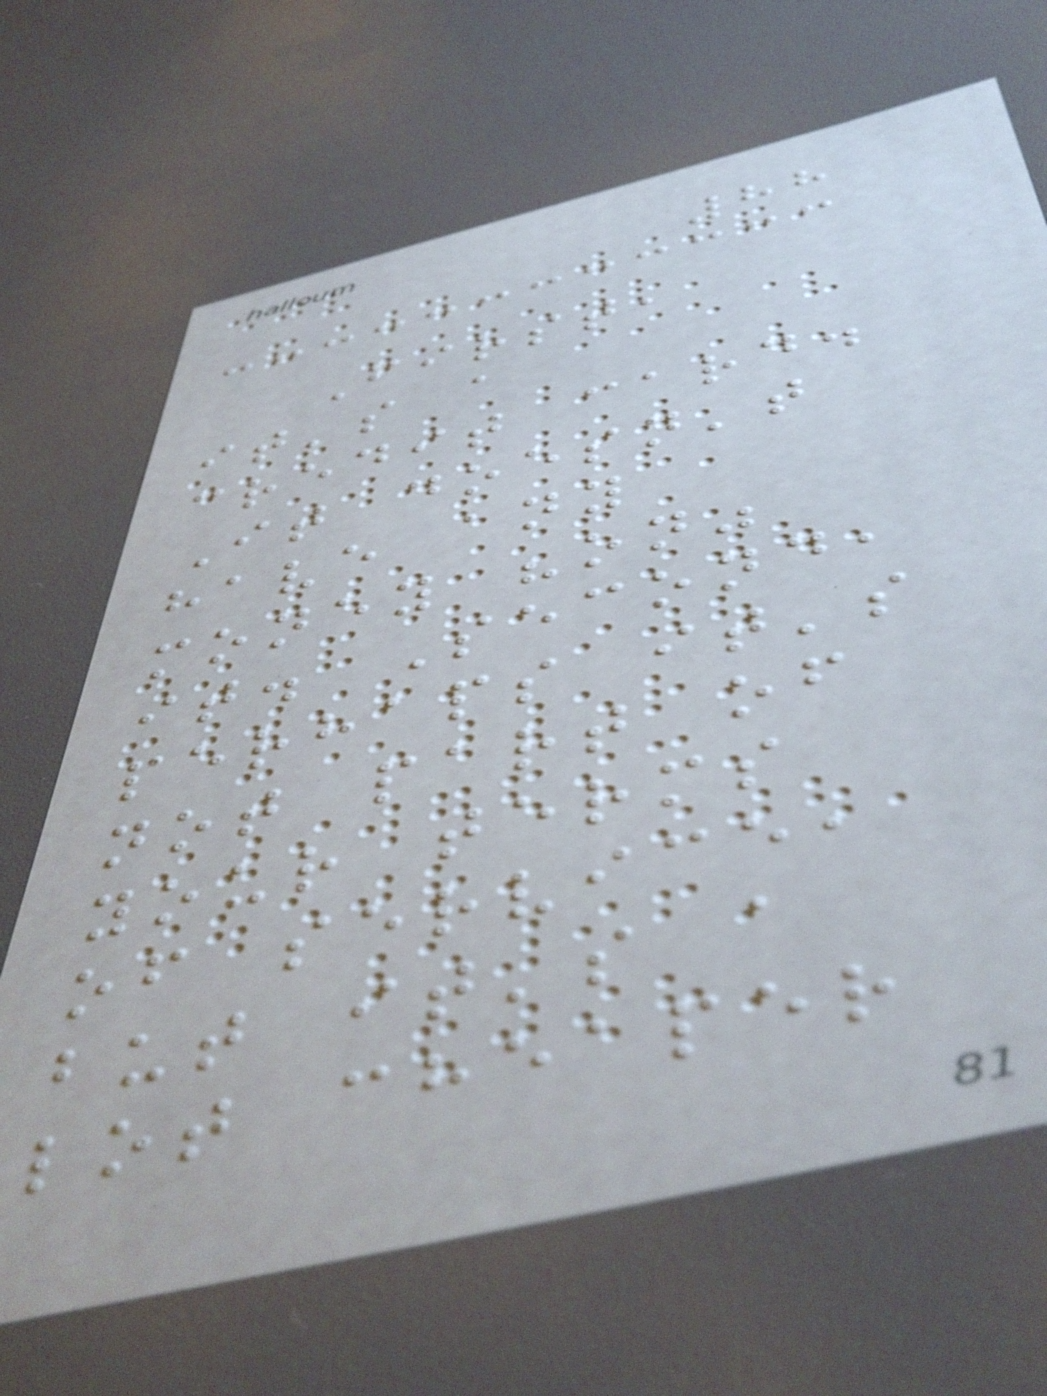88
First,
it's a
credit card.
It doesn't
have any
money "on"
it. Second,
perhaps it's
not part of
your terms
of service,
but it's a
lot cheaper
